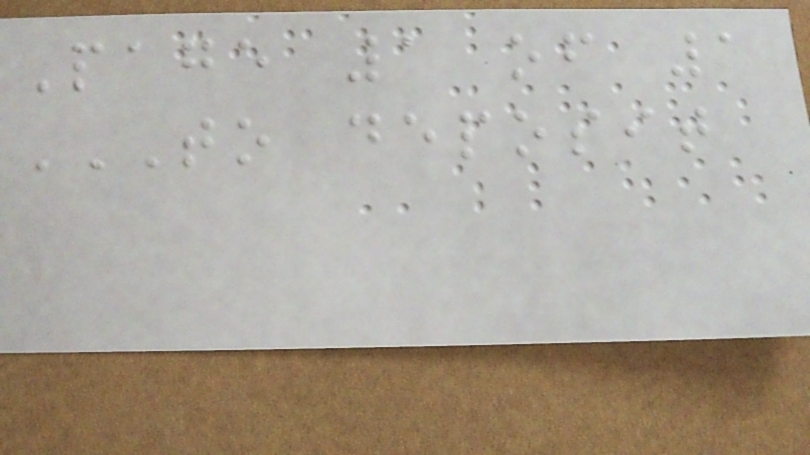Page 1 of 1
TO DEPOSIT
